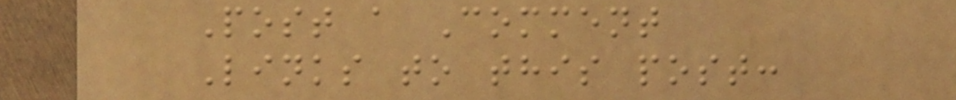Post a Comment
Links to this post:
